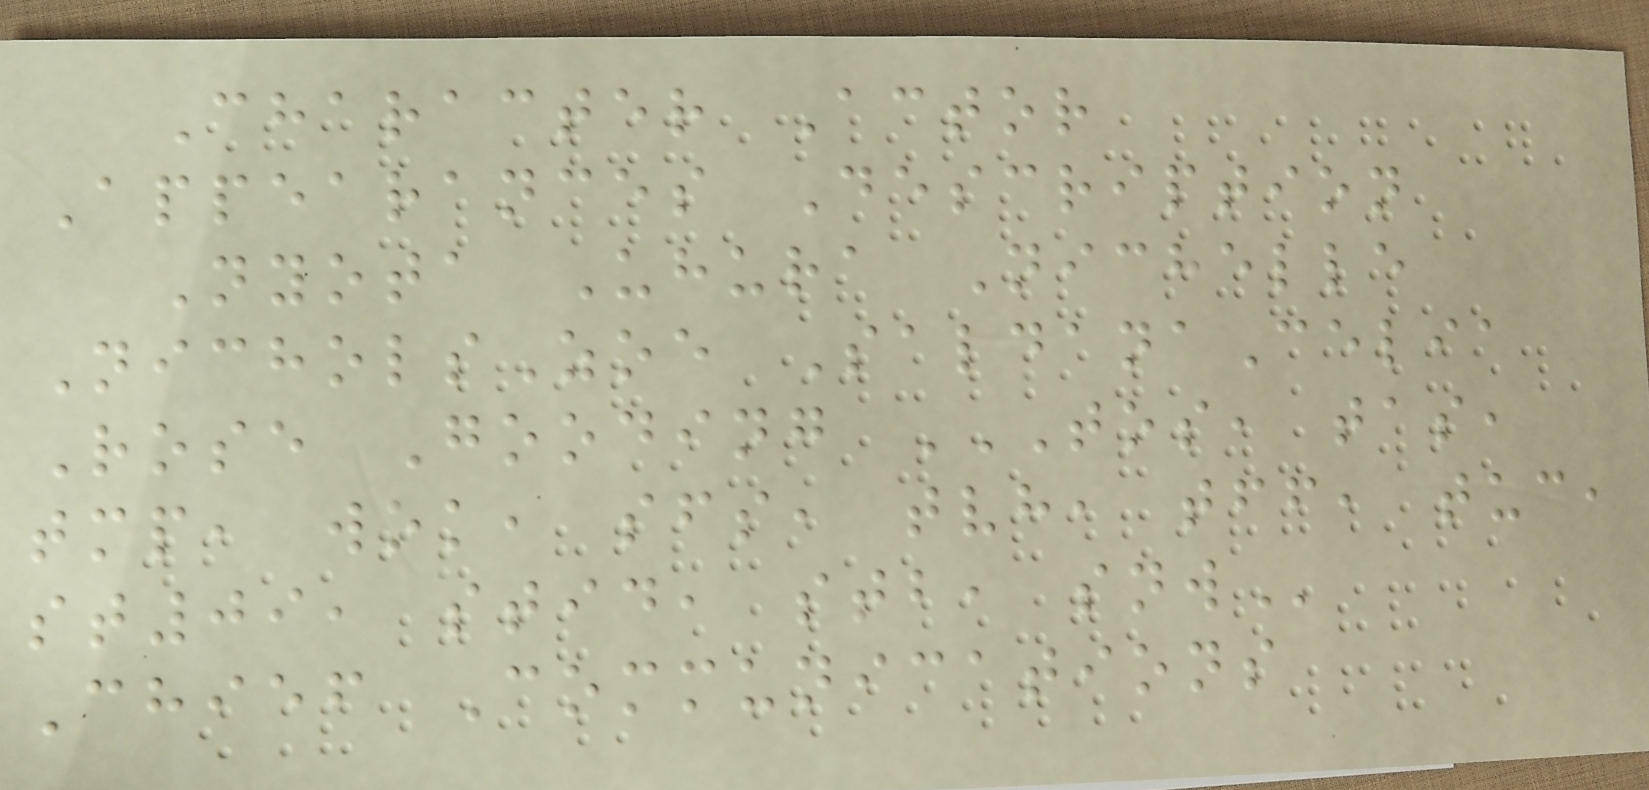Character Actor
Appearances Description
Nyota Uhura Nichelle
NicholsZoe SaldanaCelia
Rose Gooding TOS, TAS,
TMP, WOK, SFS, TVH, TFF, TUC,
ST09, STID, STB, SNW
Chief Communications
